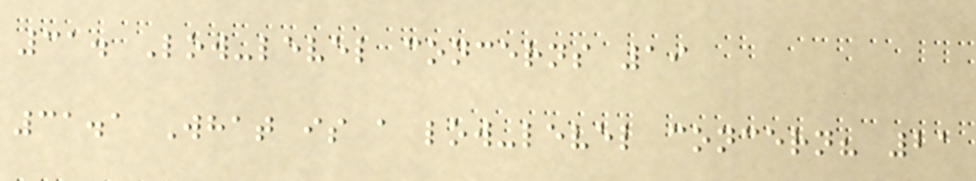31. Low-level concerns 19
31.1 What is a low-level concern? 21
